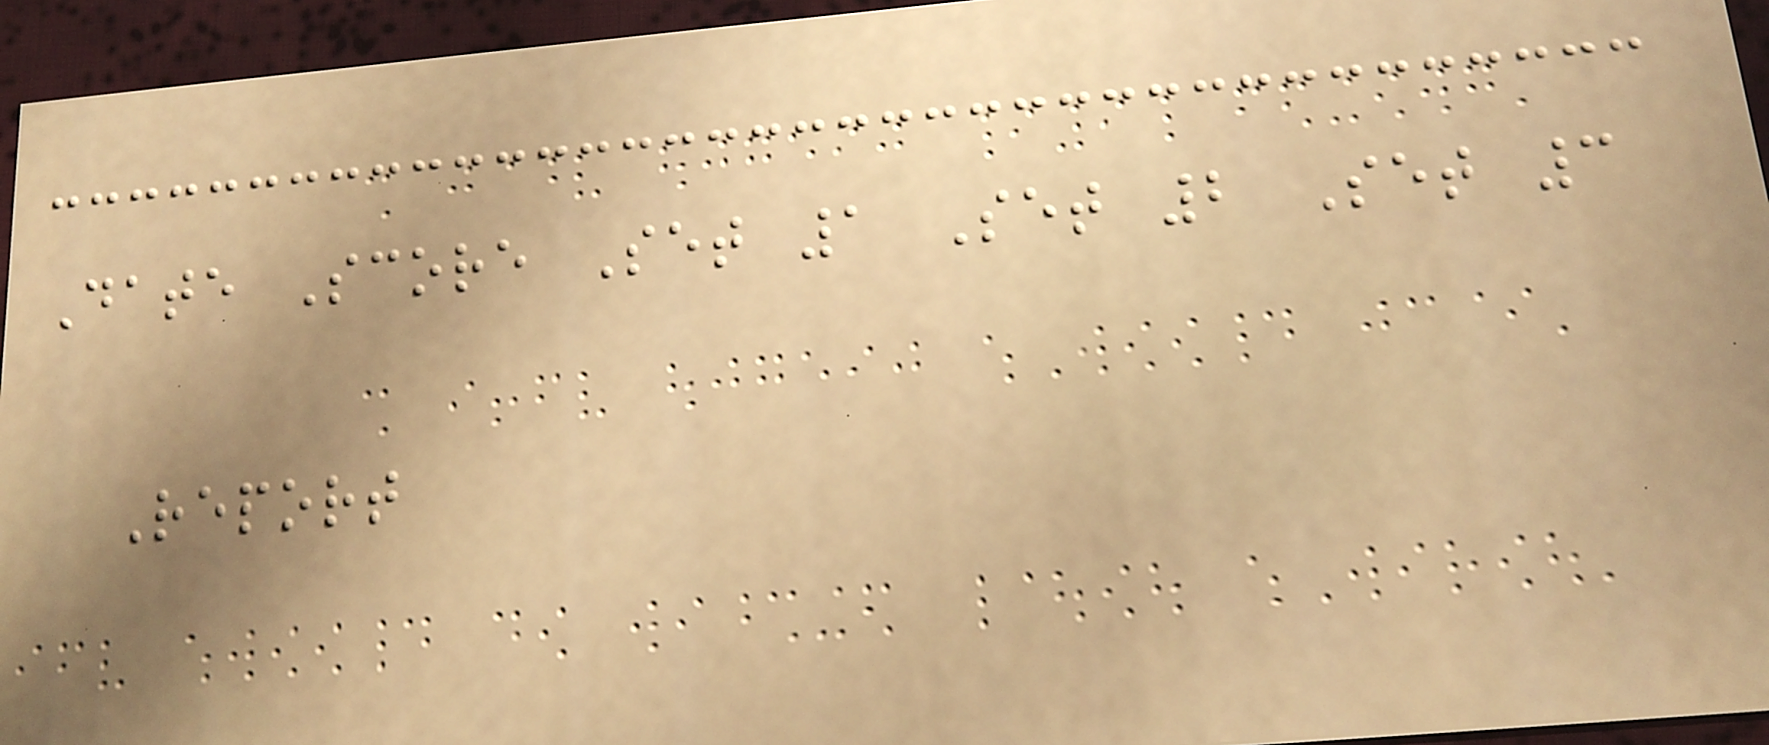Date Score Set 1 Set 2 Set 3
Report
